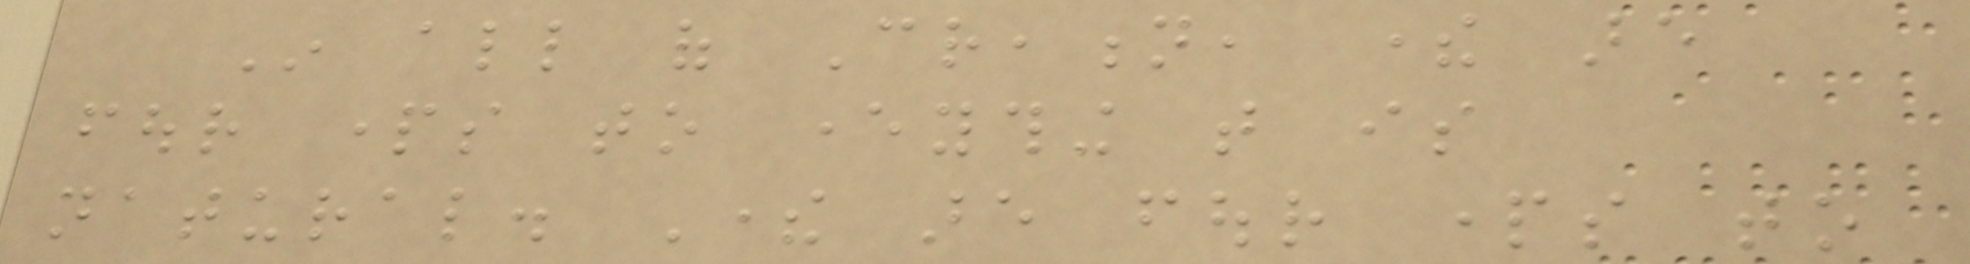In all of Creation, there are
four parts to everything that is
natural. There are four parts to
